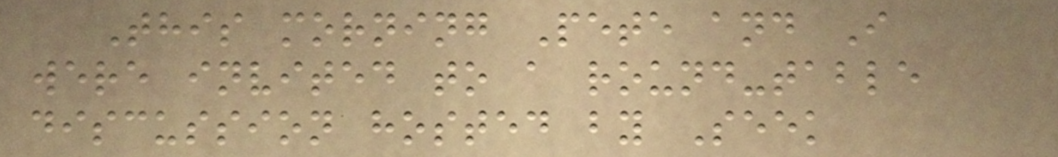This morning Pete and I
were invited to a round-table
discussion hosted by Seek
